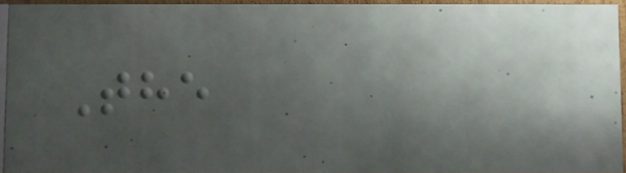The
